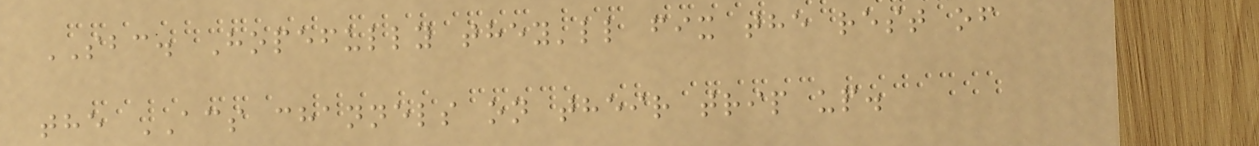SBC. Hopefully they'll fix the rest of
the ACS channels on their trip up.
